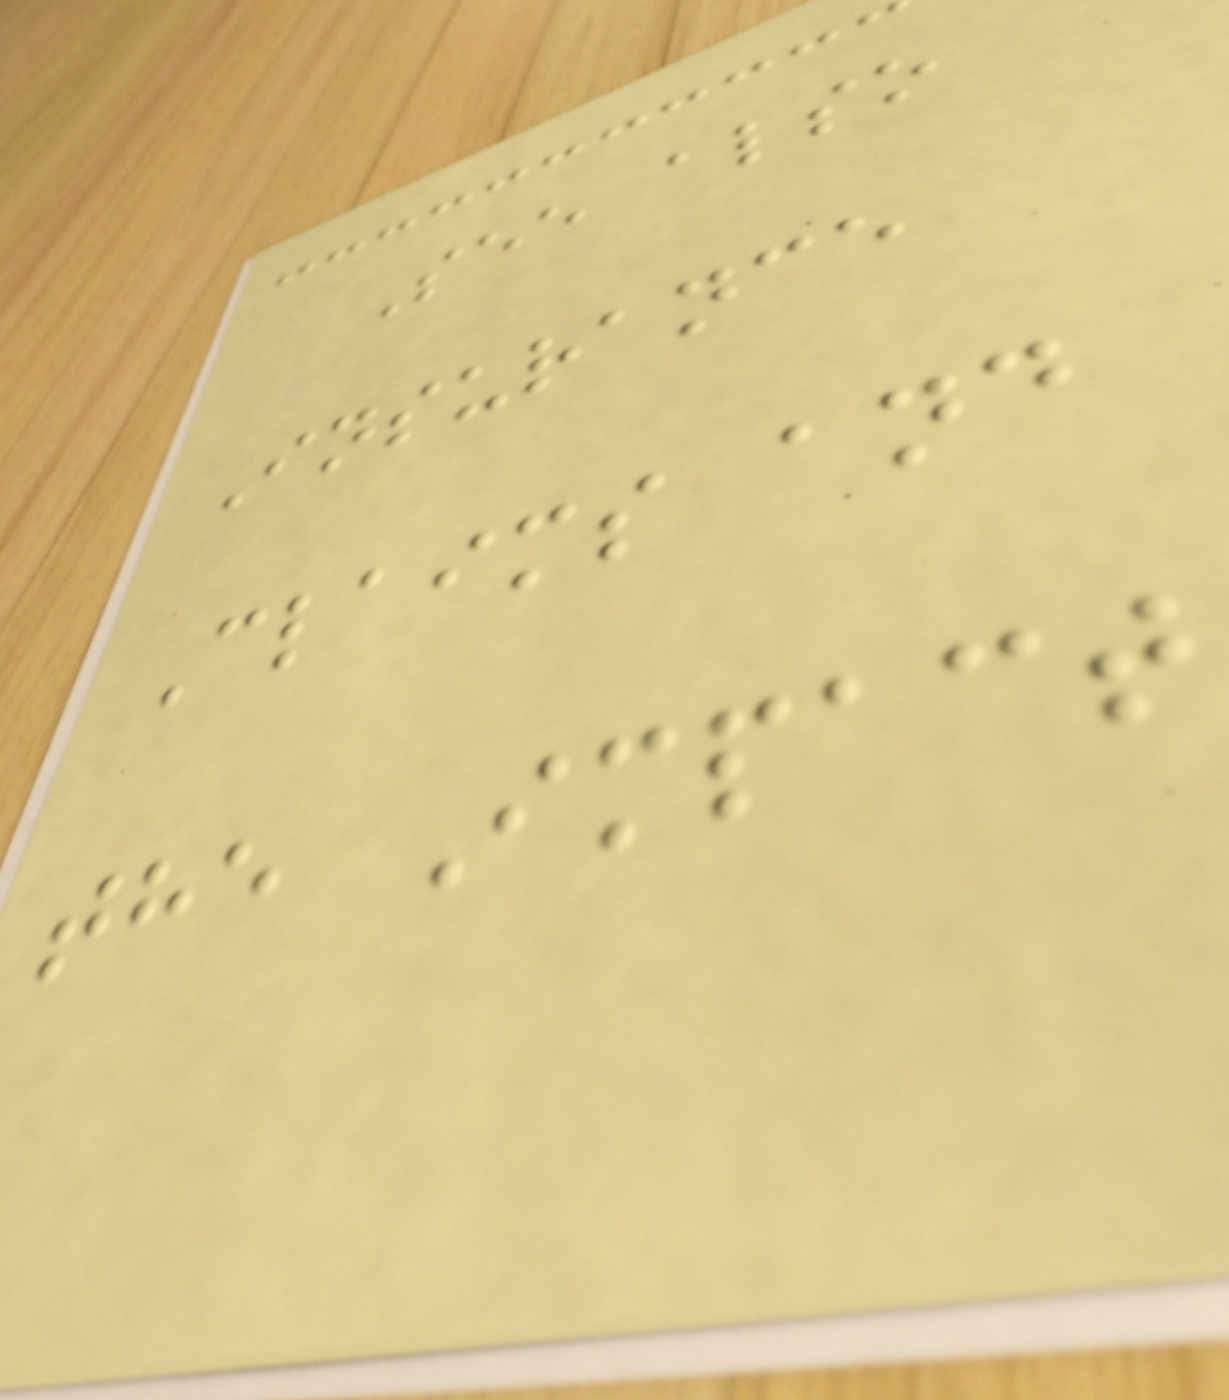See also
Insurance
Claims and
the Impact
